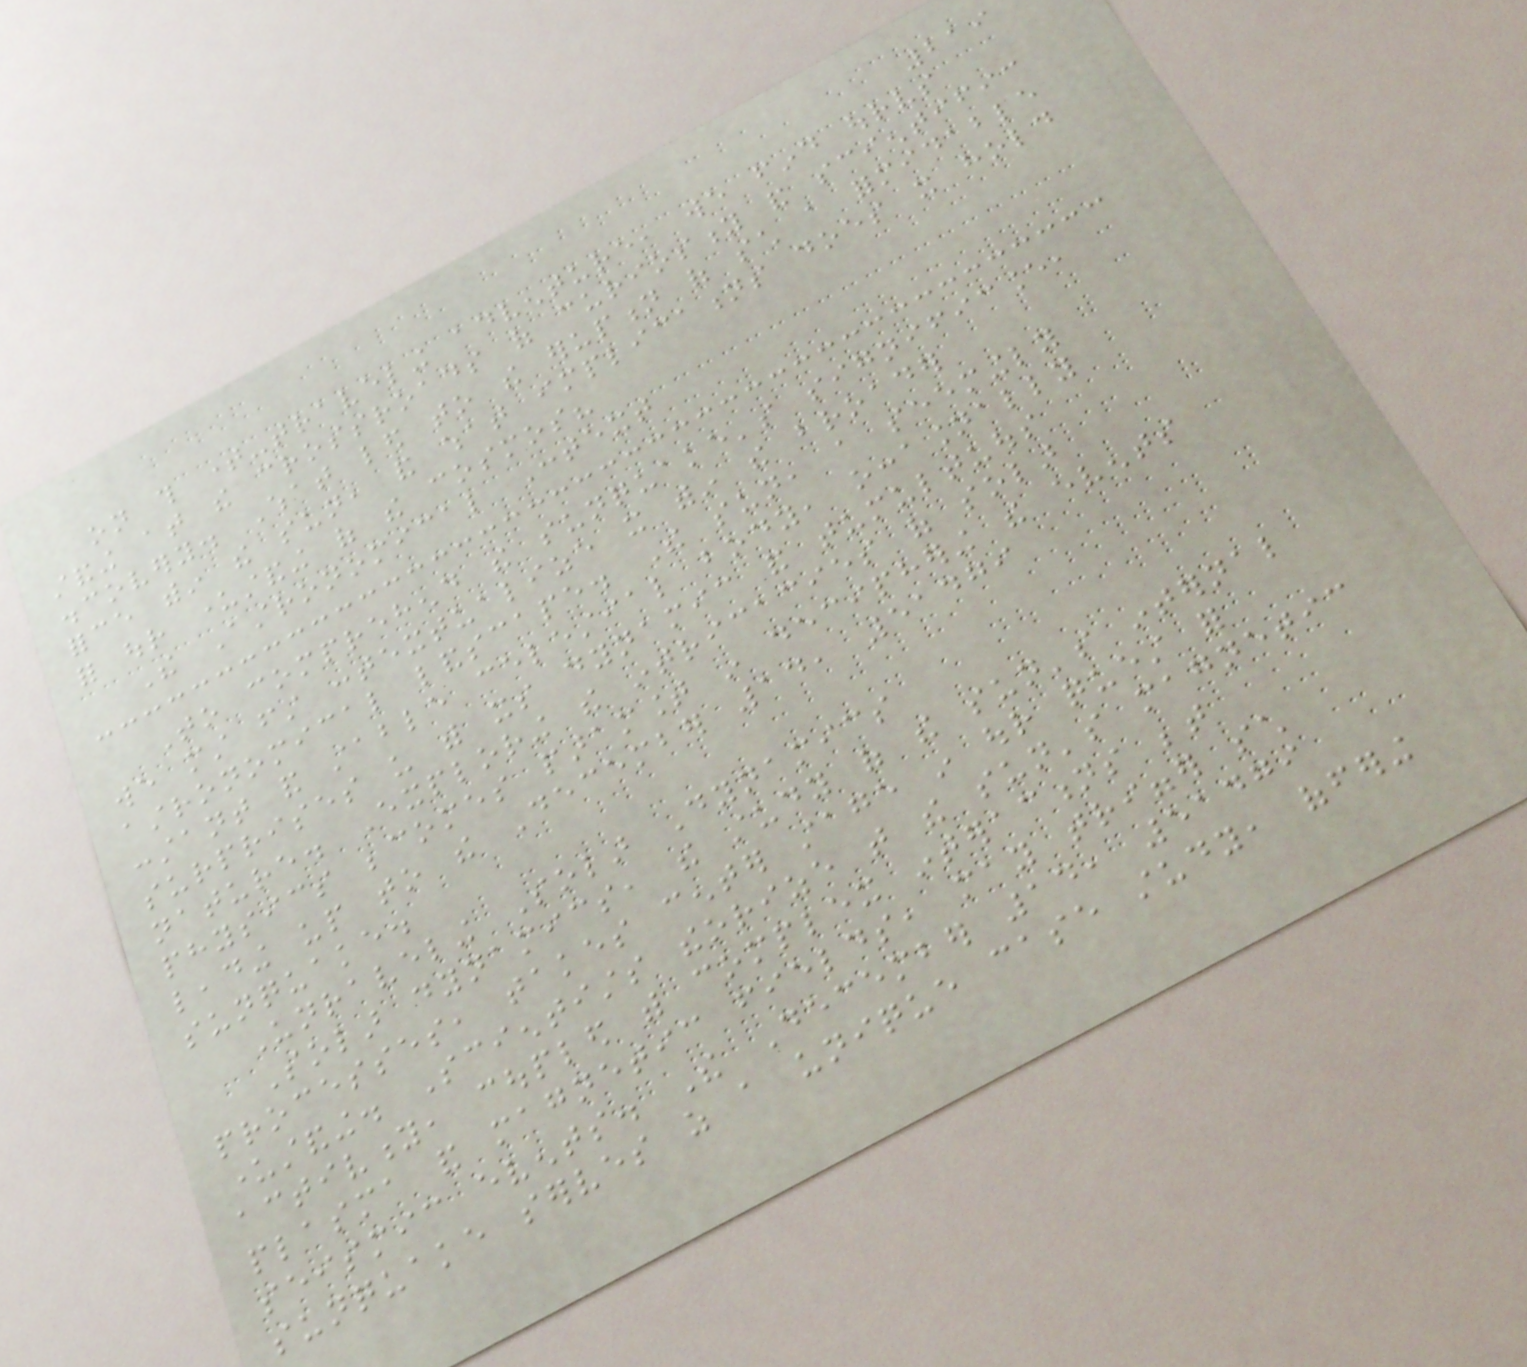219
on this time-traveling adventure, we find ourselves
standing at the crossroads of curiosity and scientific
discovery. What led to the eruption of such a formidable
force within the sun, and what implications does it hold
for our understanding of the cosmos?
The Astronomical Context
To comprehend the sunquake's significance,
we must first contextualize it within the broader
astronomical landscape. The sun, a seemingly
constant and stable celestial body, occasionally
surprises us with its dynamic and tumultuous
nature. Exploring the intricacies of solar
physics becomes paramount in deciphering the events
leading up to the December 14, 51479
sunquake.
Unraveling Solar Dynamics
Solar dynamics, the study of the sun's internal
processes, takes center stage in our quest for
understanding. Scientists theorize that the sun's magnetic
activity, coupled with complex interactions between
plasma and magnetic fields, may trigger such
seismic events. The December 14, 51479
sunquake serves as a unique case study, offering
